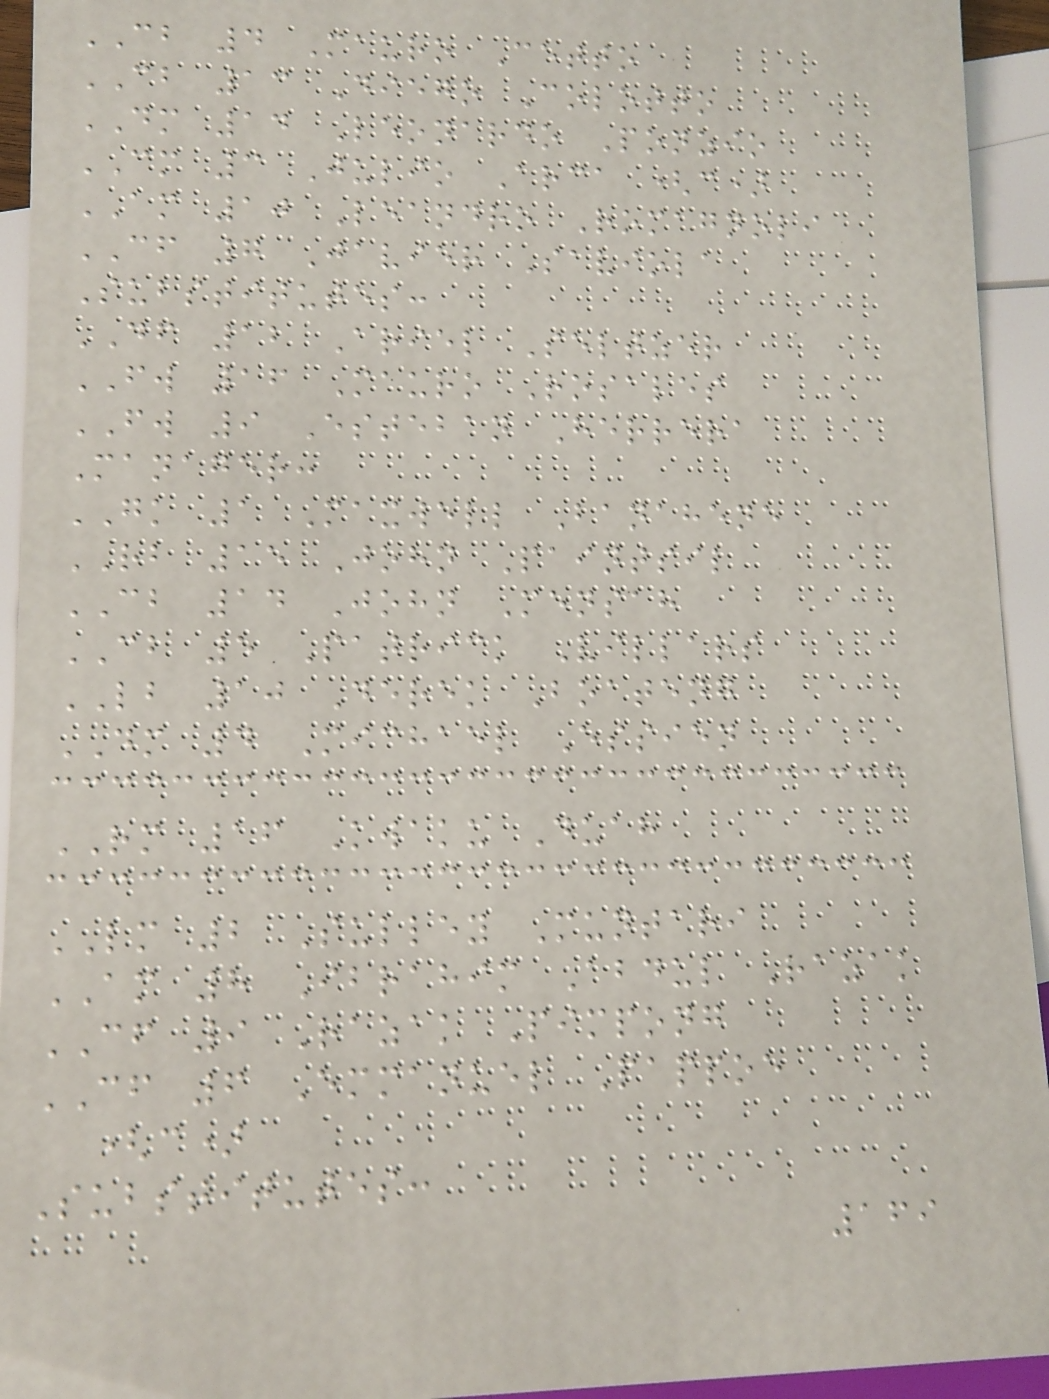CB 4 Mauro Cetto
CB 13 Diego Colotto
DM 14 Leonardo Ponzio
CM 3 Julio Arca (c)
AM 10 Leandro Romagnoli
CF 7 Javier Saviola
Substitutes:
DF 12 Ariel Seltzer
FW 16 Mauro Rosales
FW 9 Esteban Herrera
Manager:
GK 1 Maxwell Banahene
RB 15 John Paintsil
CB 14 John Mensah
CB 5 Patrick Villars
LB 10 Derek Boateng
DM 4 Michael Essien
RM 16 Kwaku Duah
LM 2 Sulley Muntari
AM 8 Ibrahim Abdul Razak
CF 9 Razak Pimpong
CF 6 Emmanuel Pappoe
(c)
Substitutes:
169
